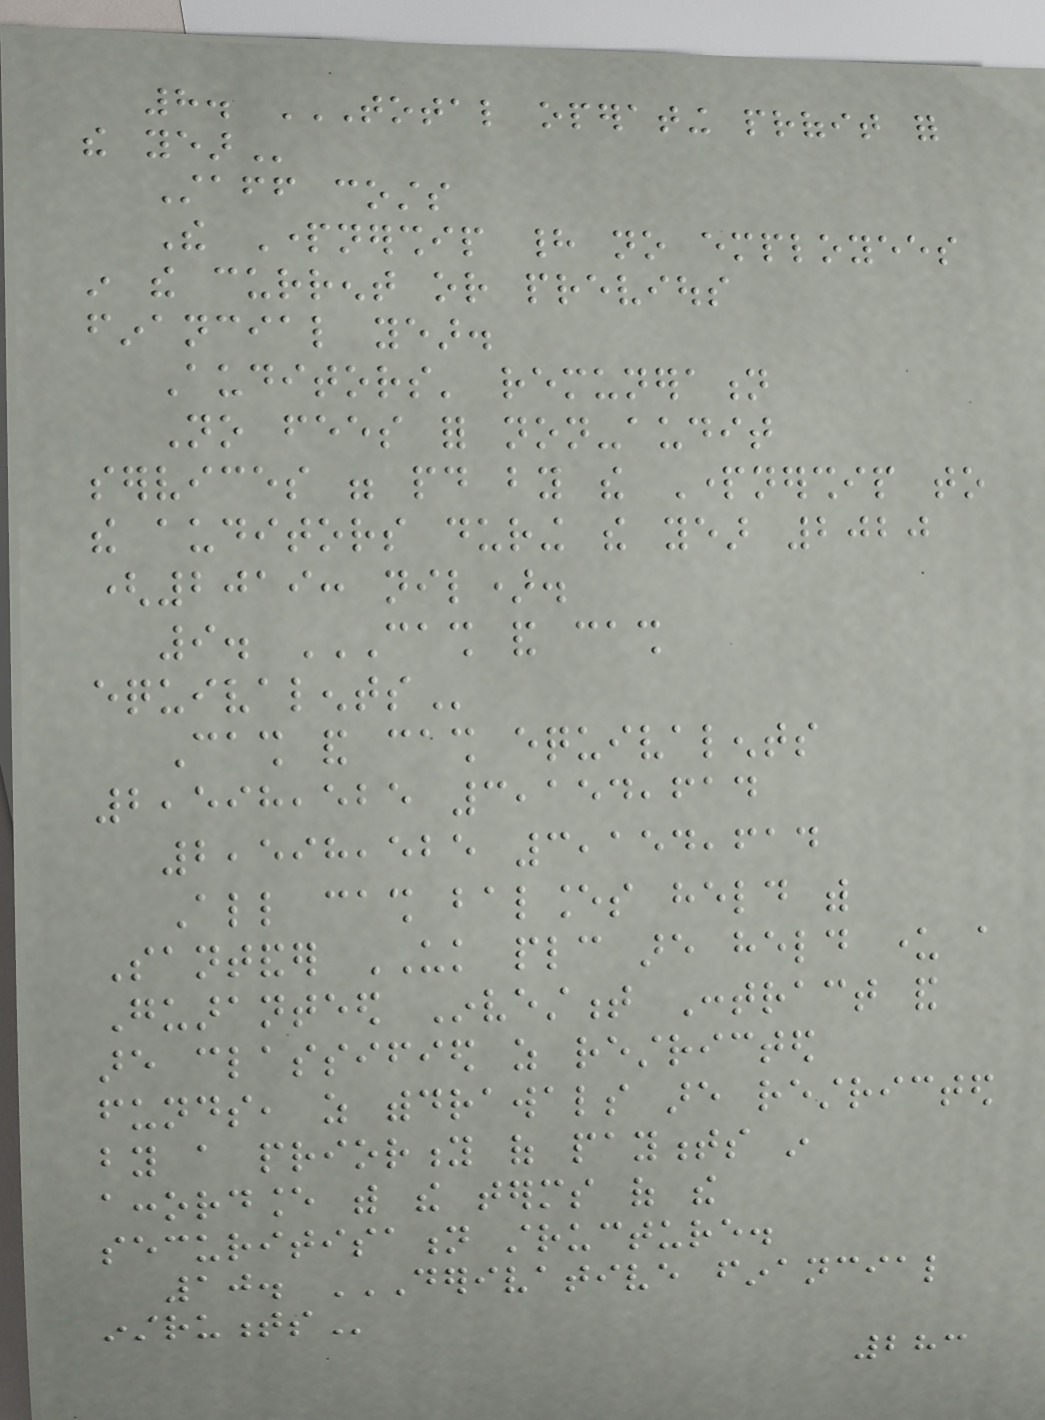8. TOTAL OPERATING PROFIT FOR
THE YEAR
Staff costs
The Partnership had no employees
in the current or previous
financial year.
Auditors' remuneration
No fees for non-audit
services were paid by the Partnership to
the auditors during the year 2020
(2019: nil).
9. CASH AND CASH
EQUIVALENTS
Cash and cash equivalents
2,598,525 3,154,614
2,598,525 3,154,614
All cash balances held with
Santander UK plc are held under a
Guaranteed Investment Contract and
are classified as restricted
funds, as withdrawals are restricted
by a priority of payments in
accordance with the terms of the
securitisation structure.
10. DERIVATIVE FINANCIAL
INSTRUMENTS
283
